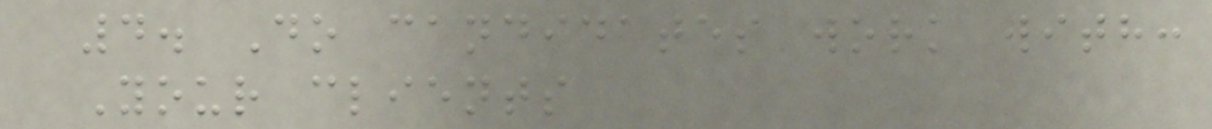4. Do candidates work with:
Your clients
